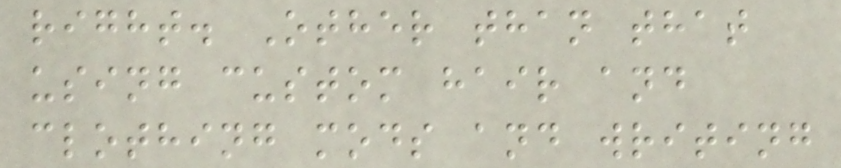right. Other than that
using custom hair and
clothing mods and writing
